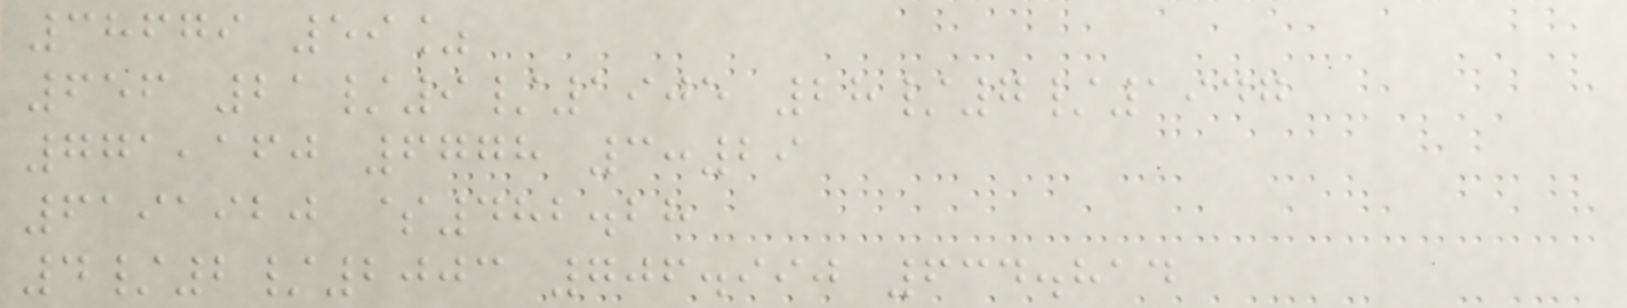38679 59%
656 21/9/1905 28/7/1947
771,160 6778 3:29
6191920 $482.28
4/2/2003 706.990 634.814
